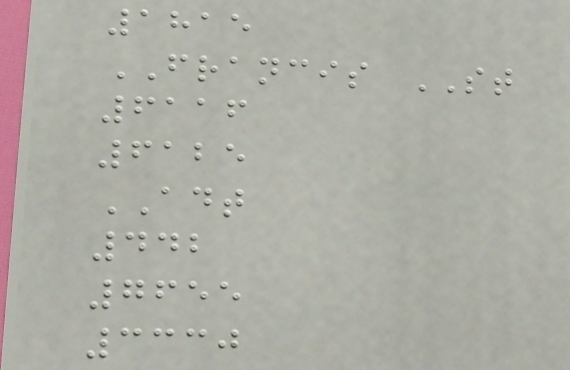1815
FRANCIS ST
6116
6125
ADT
442
7655
3330
